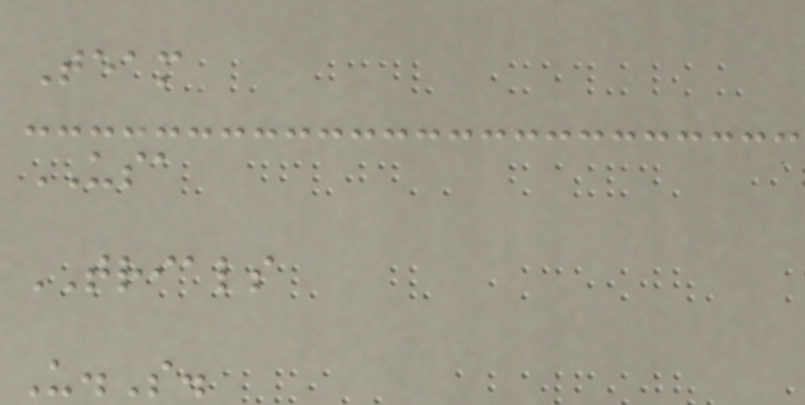Team
USA
TRIALS
U.S.
